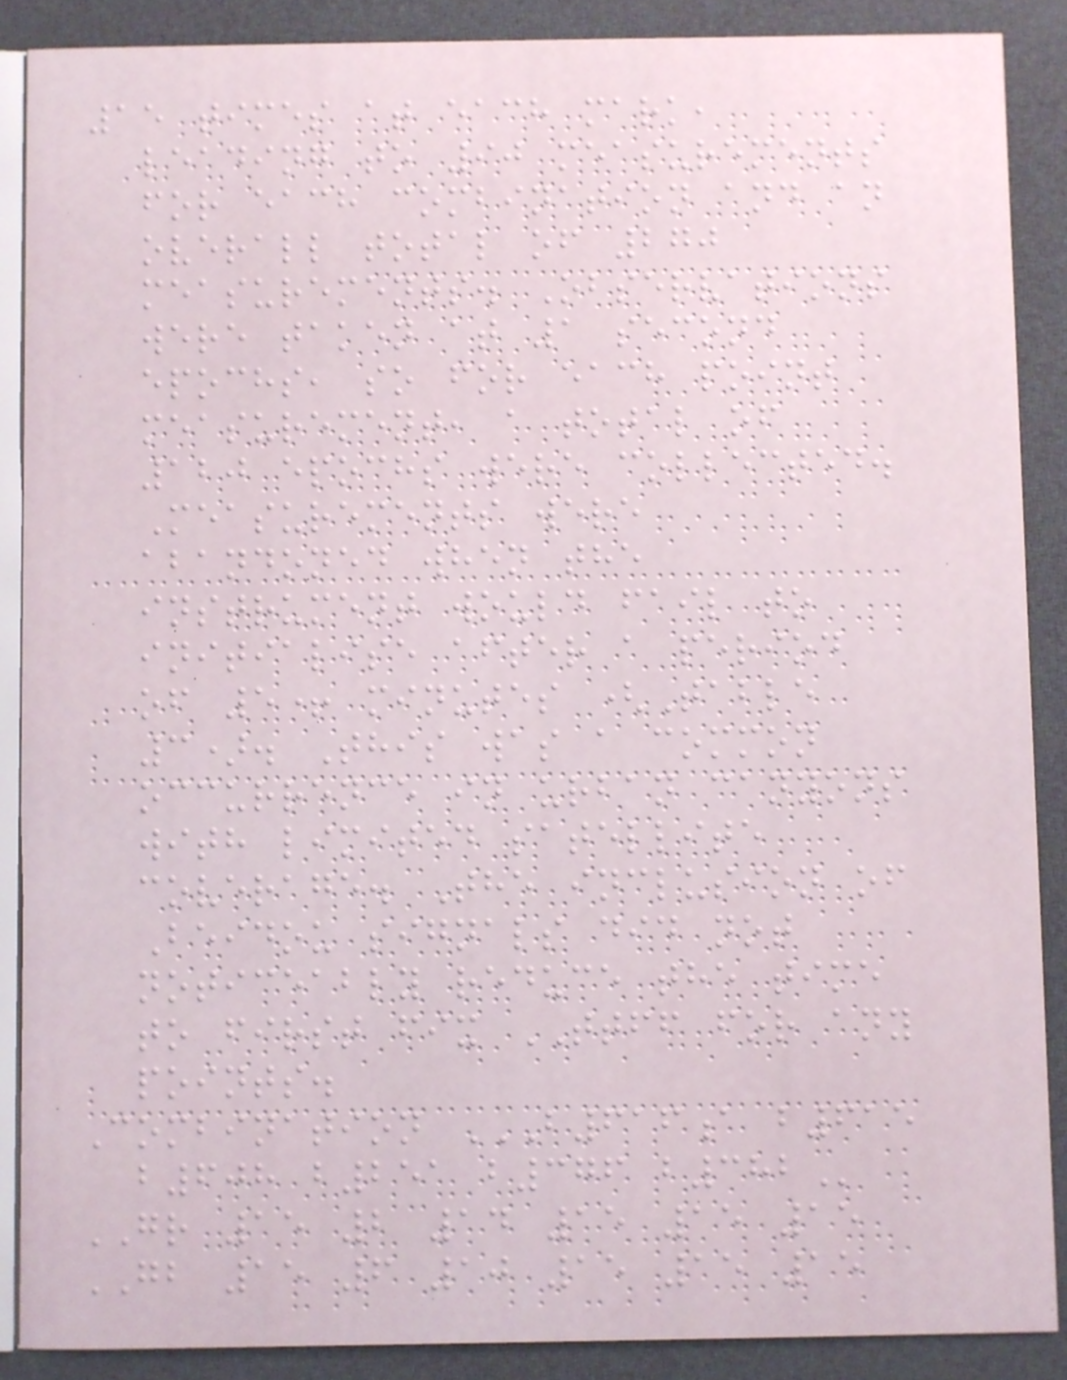15 times at each mark,
leading to 90 measurements
for each combination and an
overall total of 270
measurements. Observations
were taken at 1 second
epochs, so for each point
measurement, a total of
120 epochs were collected.
Measurements were
abandoned when the
instrument would fail to
initialise after a period
of 5+ minutes (Table
3). This was a common
occurrence in urban canyons
with limited satellite
coverage. The inclusion of
Beidou signals did not
noticeably reduce the time
to first fix TTFF for any
points.
Combination B616A B615
B608 B251 B376 B382
GR 15 2 14 15 15 15
GB 15 6 10 15 15 15
